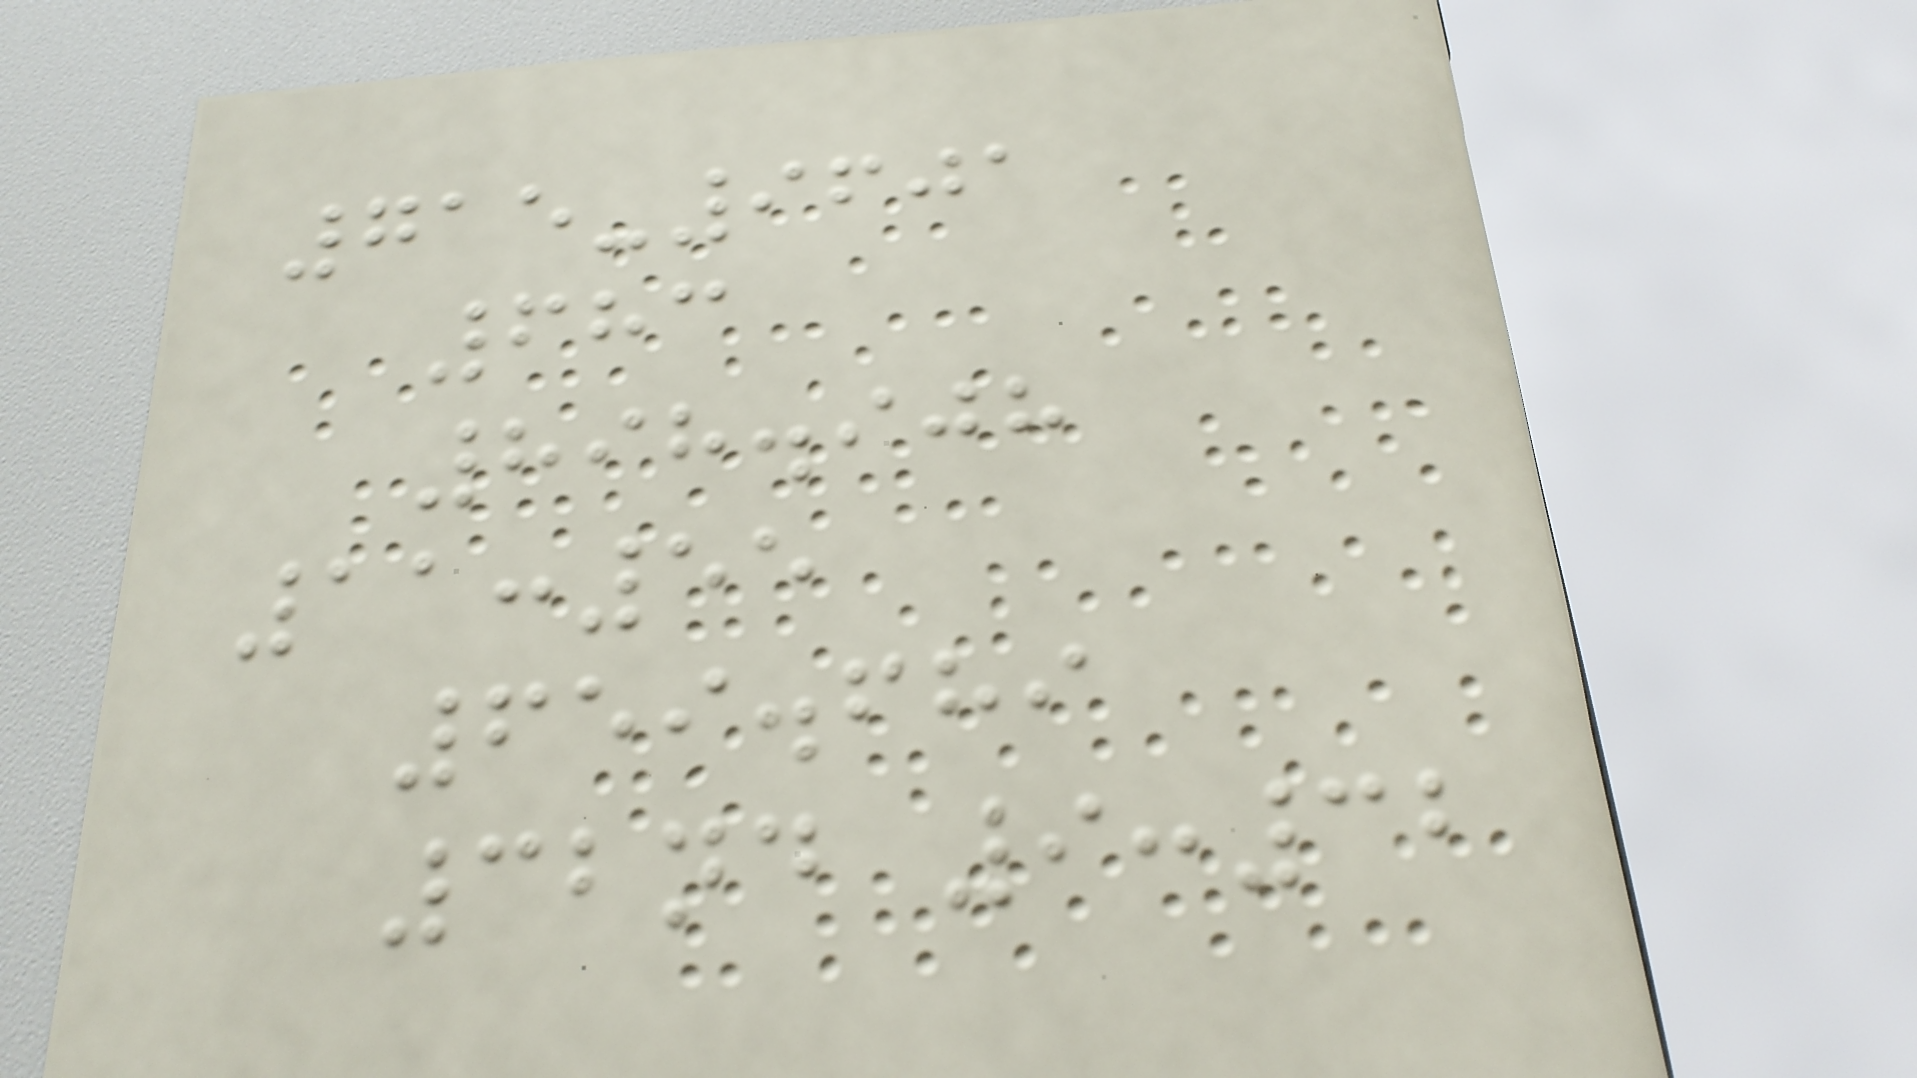715-9601
683
898.908
11:55
659.689
32nd 9:32
